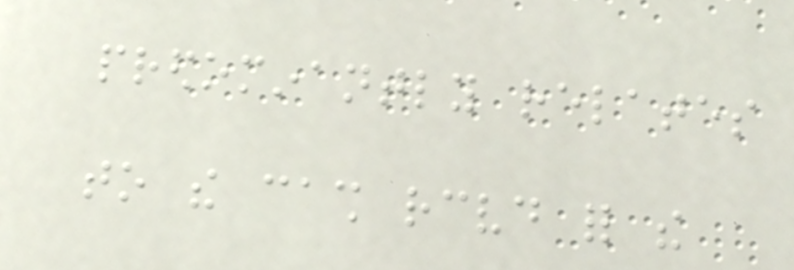predominantly relates
to the cash received for the
